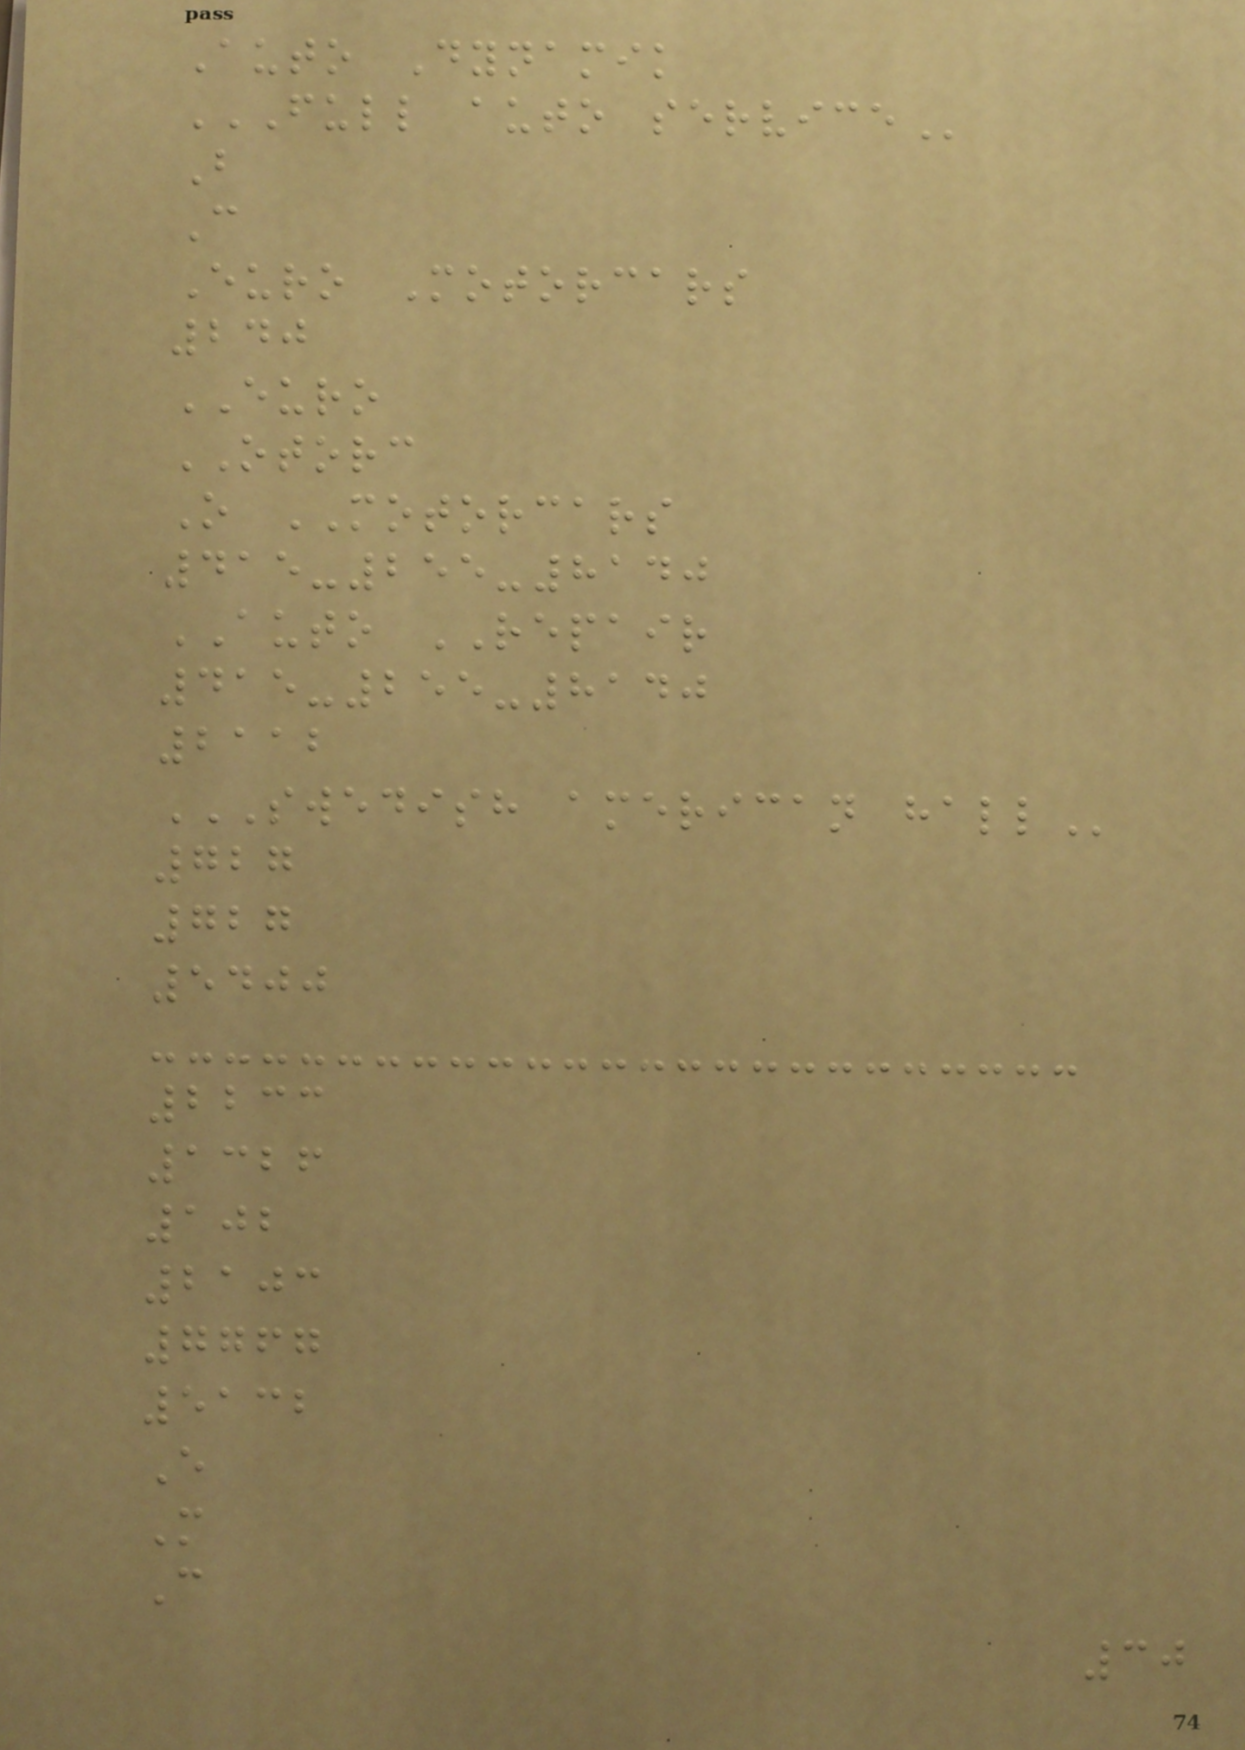Auto Dynamik
FULL AUTO SERVICE
B
C
Euro Motorcars
240
EURO
OTORC
O MOTORCARS
415-255-8140
AUTO REPAIR
415-255-8140
2112
SWEDISH AMERICAN HALL
727
727
5400
2233
1326
102
2103
7767
5132
E
M
C
30
